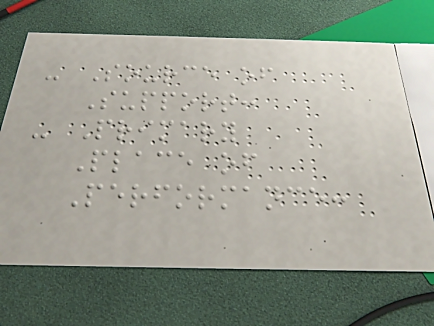- Source of
Support:
- Primary
Place of
Performance:
